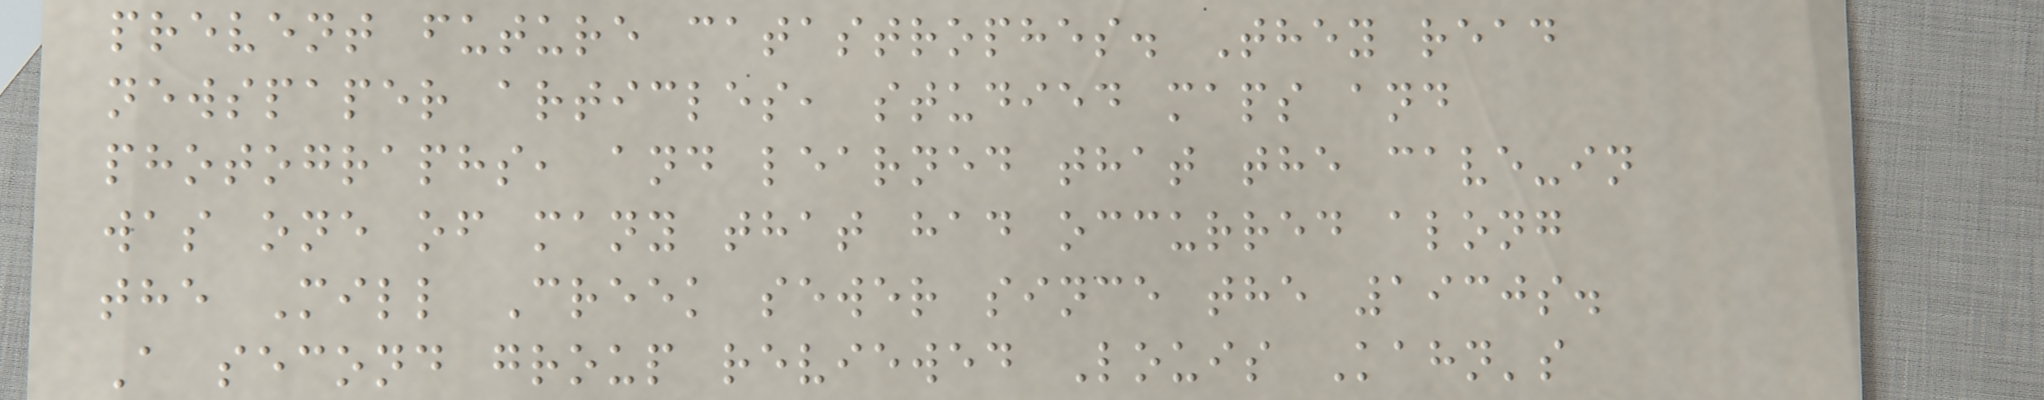prevent future catastrophes. They read
newspaper articles, studied maps and
photographs, and learned that the cave-in
was one of many that had occurred along
the Mill Creek sewer since the 1930s.
A second group reviewed Louis Kahn's
